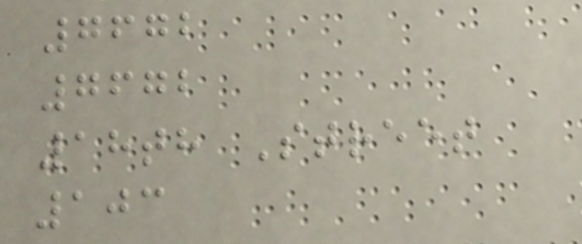7672
7672
18th Street
103
